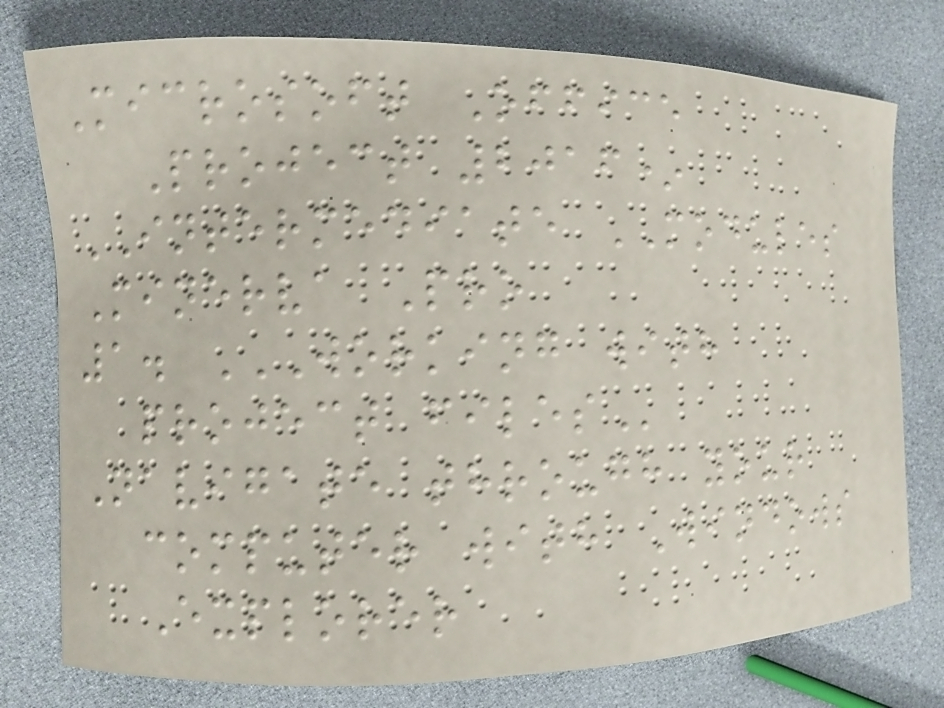Microsoft Office
Project 2016*
INTERMEDIATE MODULES
Minerva Pro
1. WORKING WITH
PROJECT FILES
Navigate through your
computer with Windows
Explorer
